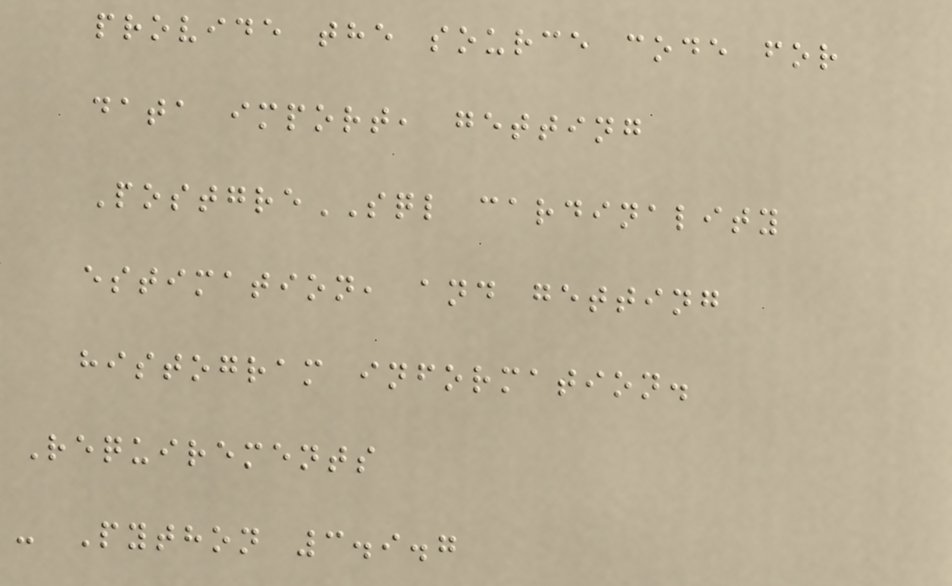provide the source code for
data import, getting
PostgreSQL cardinality
estimation, and getting
histogram information.
Requirements
- Python 3.9.7
